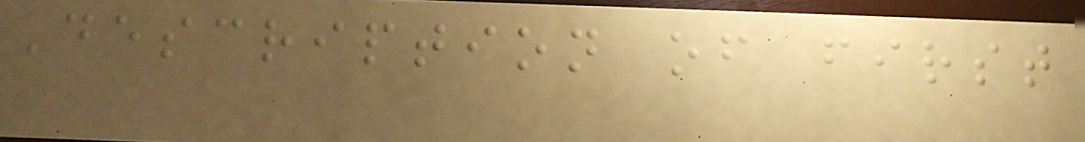Description of first
